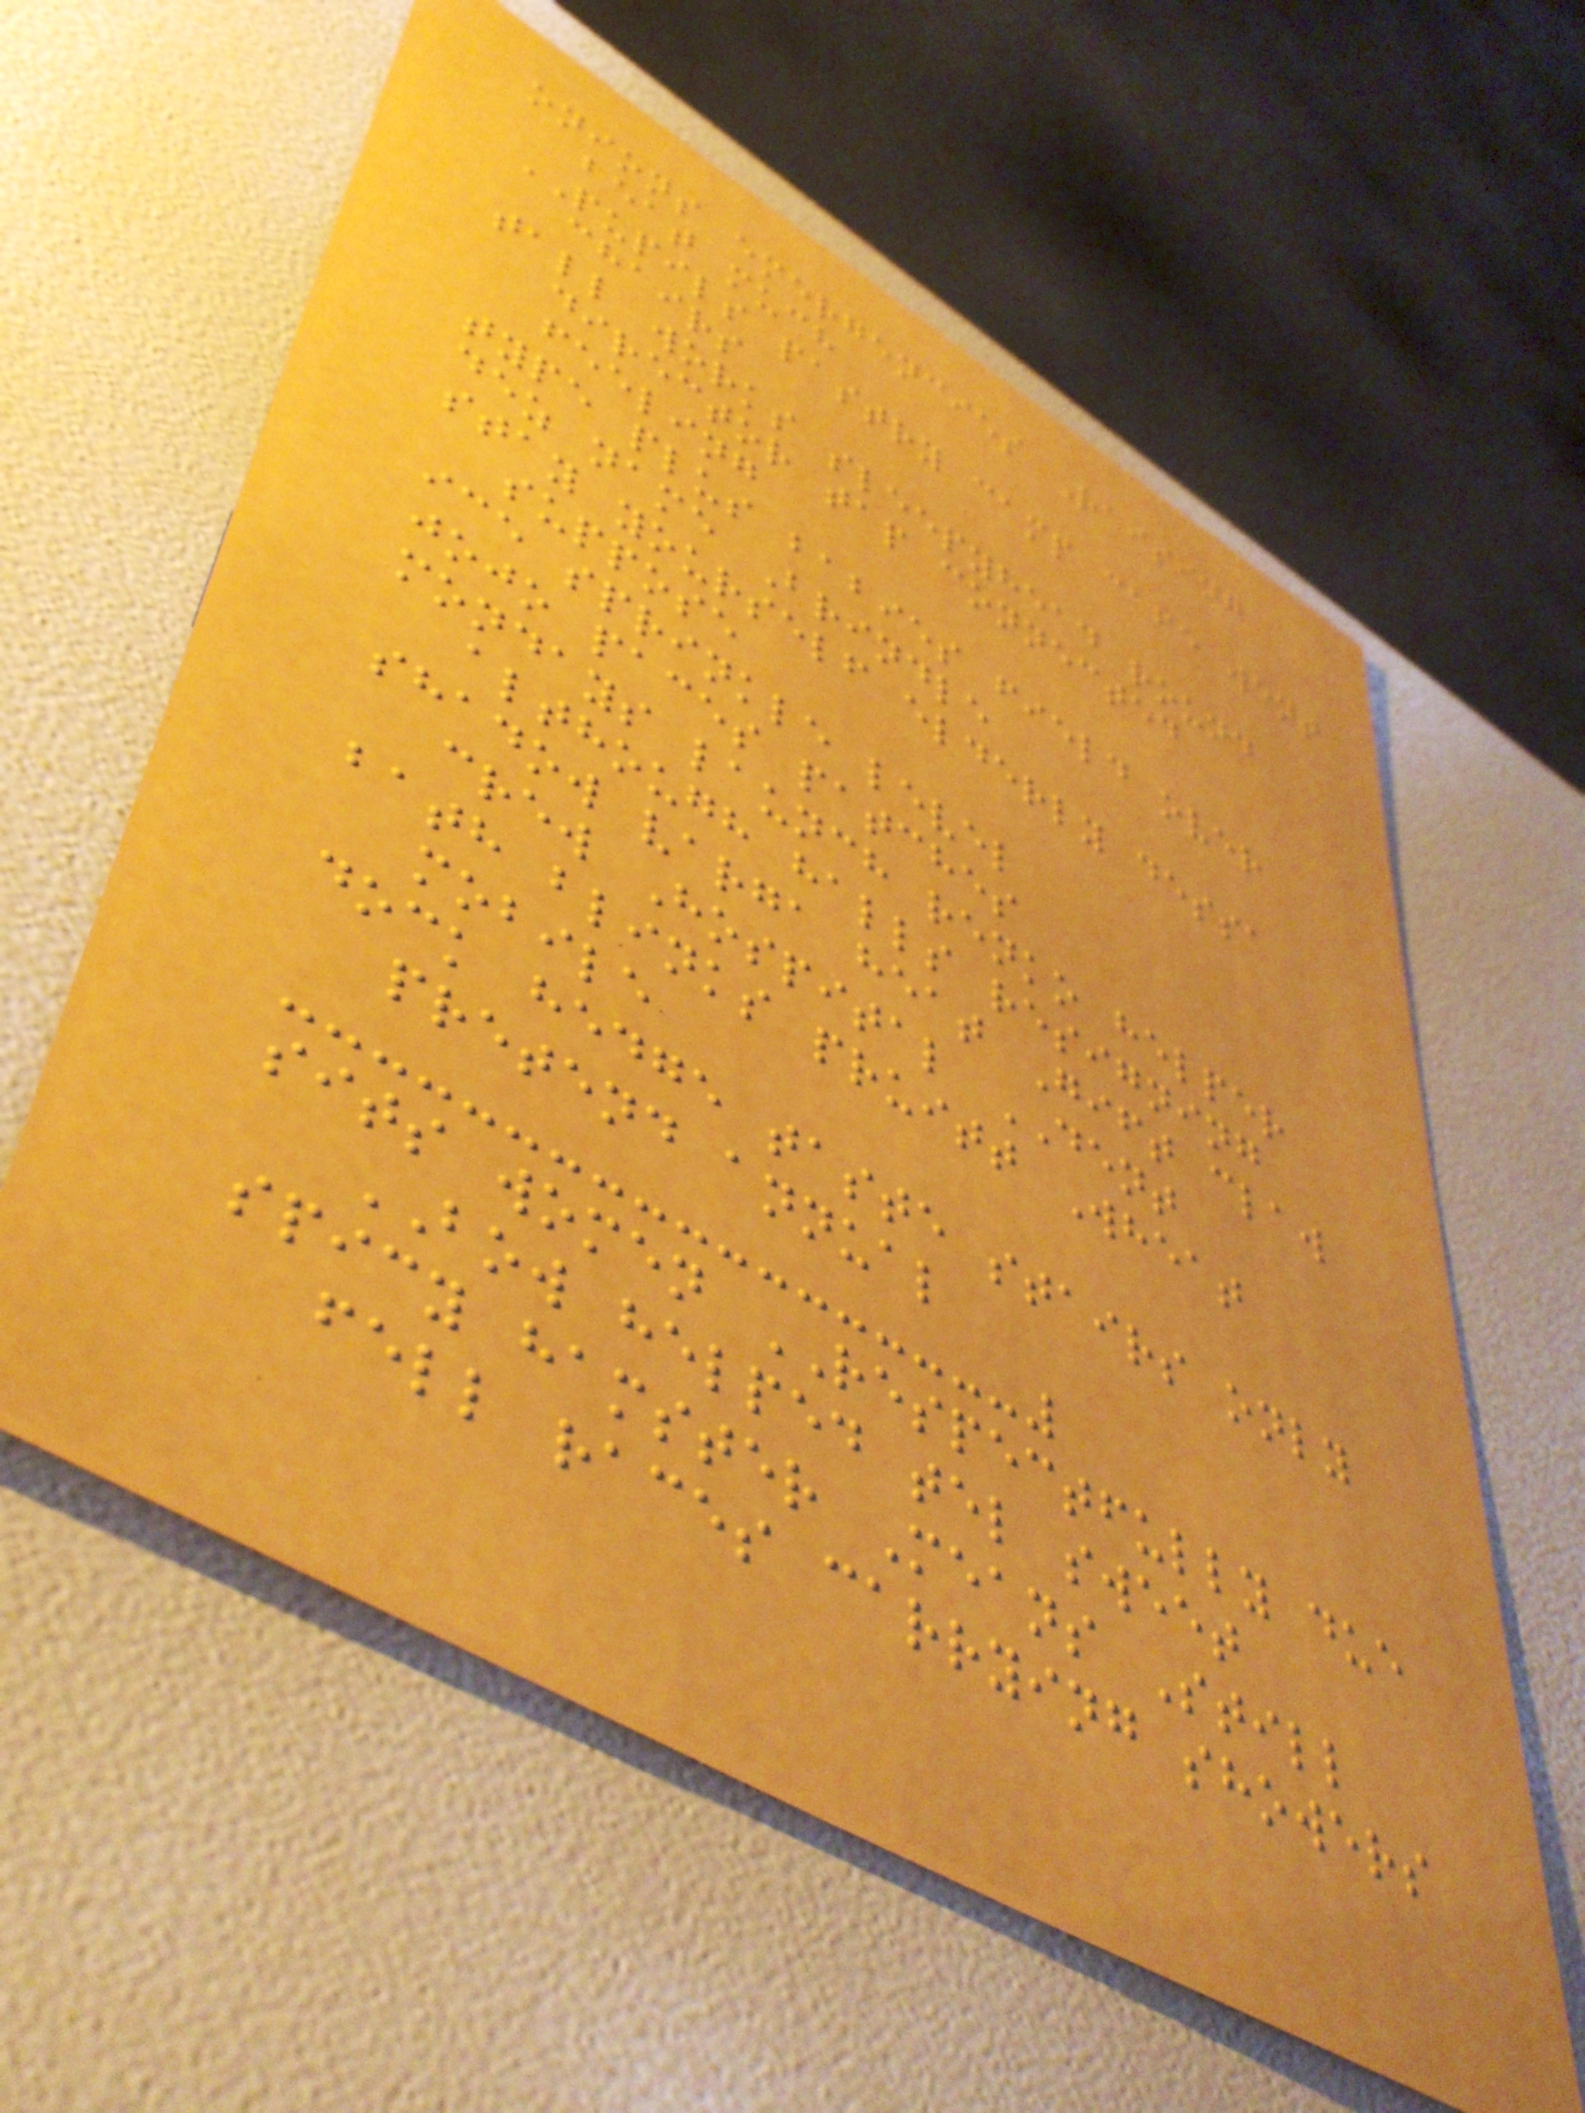onions emergencies Raising
beat much
PUPILS pastry camp cafe went
chairs
tall works sleepyhead round
director tap connected
feeling
type plus babies field over
dez name Brindle
stay yourself elderly dessa
suppose
ice sprinkle level
jojo paces patches
mondays launch renko helper
although halls resigning
shadow varga heat Gift claw
crew Hospital DENT
bath blinks pruitt Wheat
mobile
dock hedge taste stairs only
pretend annual
sits women RESPECTFULLY due
BOW helped tel sweet
spicy hamster Means Still
fell races carrying showers
